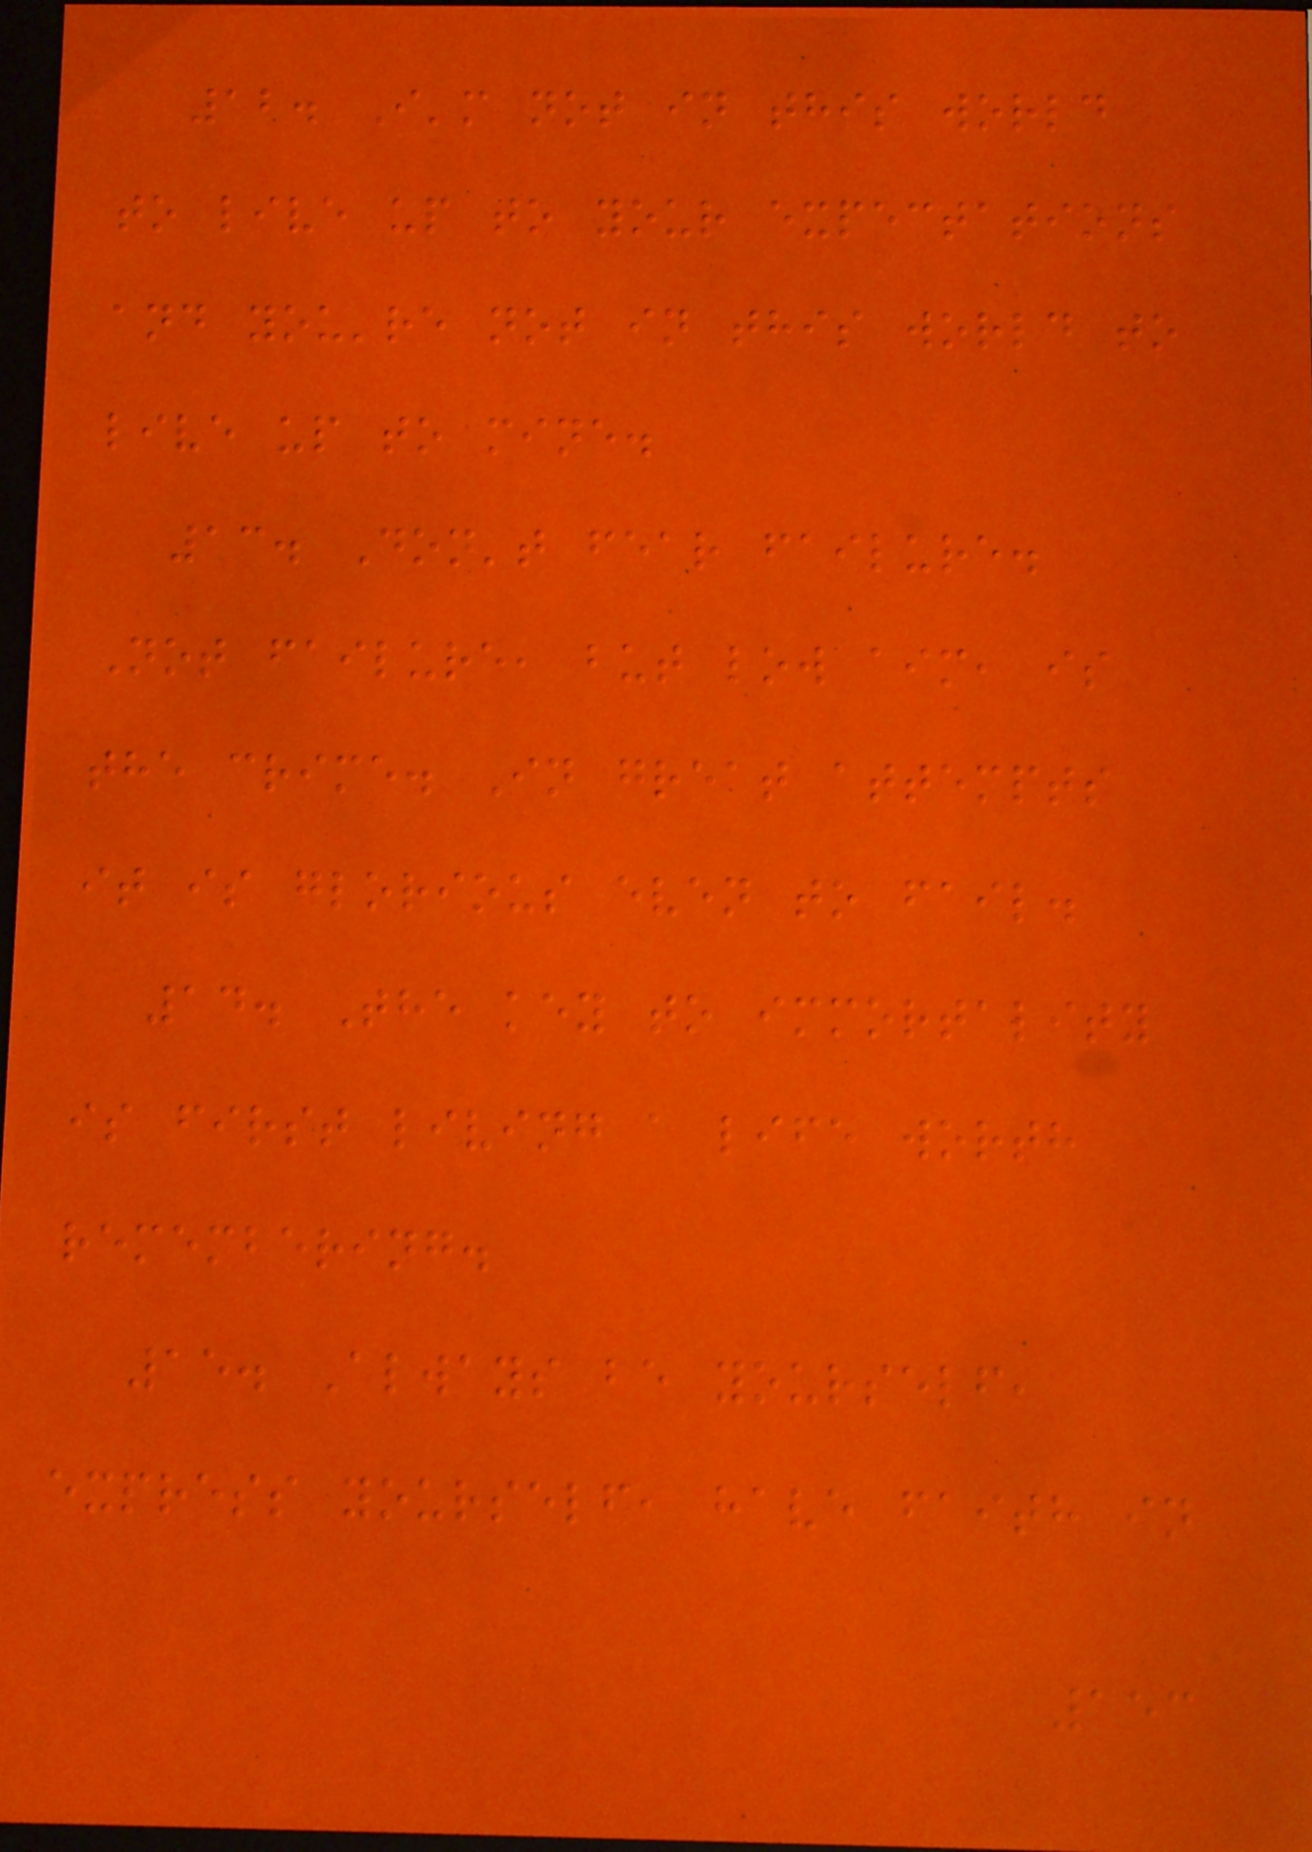12. I'm not in this world
to live up to your expectations
and you're not in this world to
live up to mine.
13. Don't fear failure.
Not failure, but low aim, is
the crime. In great attempts
it is glorious even to fail.
14. The key to immortality
is first living a life worth
remembering.
15. Always be yourself,
express yourself, have faith in
153
